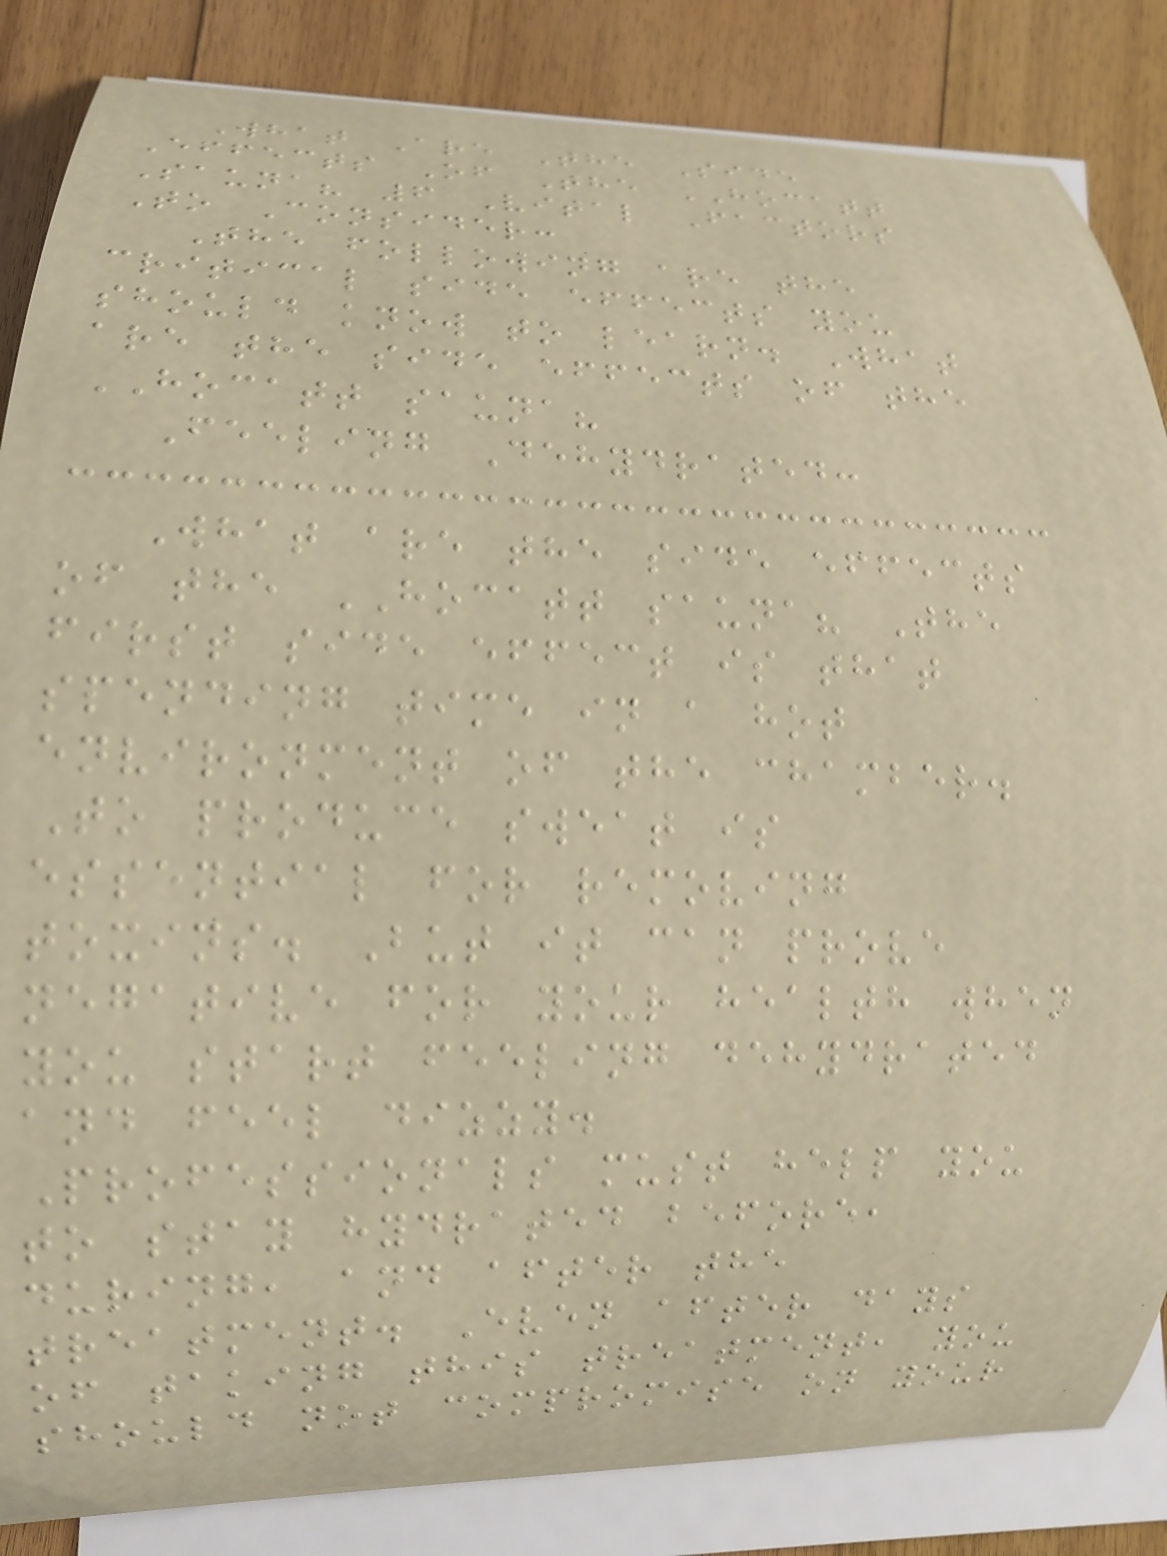What Are The Side
Effects Of The HOCATT
Sauna? 6 Vital Factors
To Consider:
The following are the
critical side effects you
should know to learn. What
are the side effects of the
HOCATT sauna?
Feeling Dehydrated:
What are the side effects
of the HOCATT sauna? The
first side effect is that
spending time in a hot
environment of the chamber.
To produce sweat is
essential for removing
toxins. But it can prove
negative for your health when
you start feeling dehydrated
and feel dizzy.
Professionals must help you
to stay hydrated before,
during, and after the
treatment. Even after days
of taking this treatment, you
should not compromise on your
